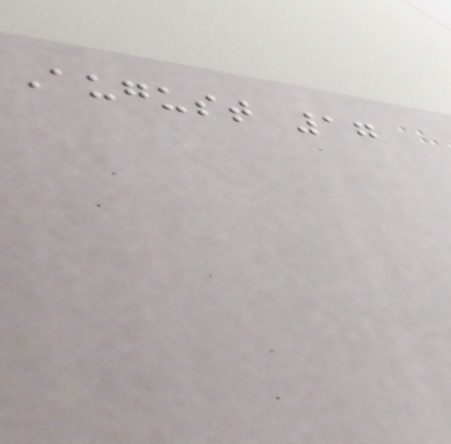August 17
